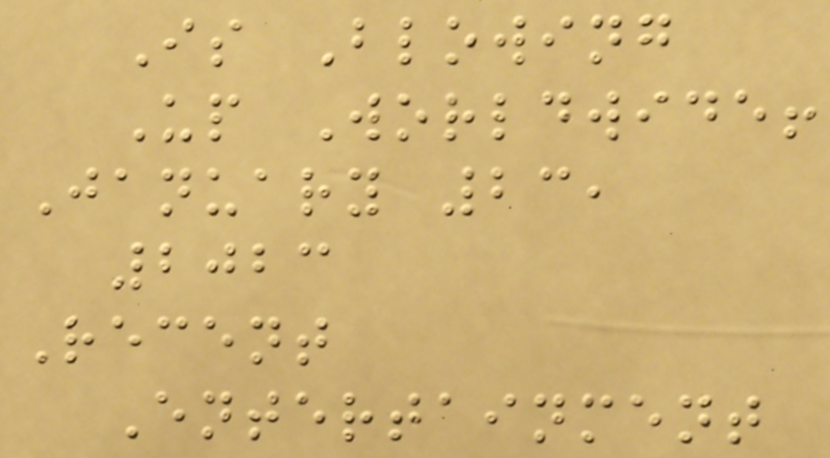Is Blowing
Up Worldwide!
January 23,
2023
Recent
Entertainment
